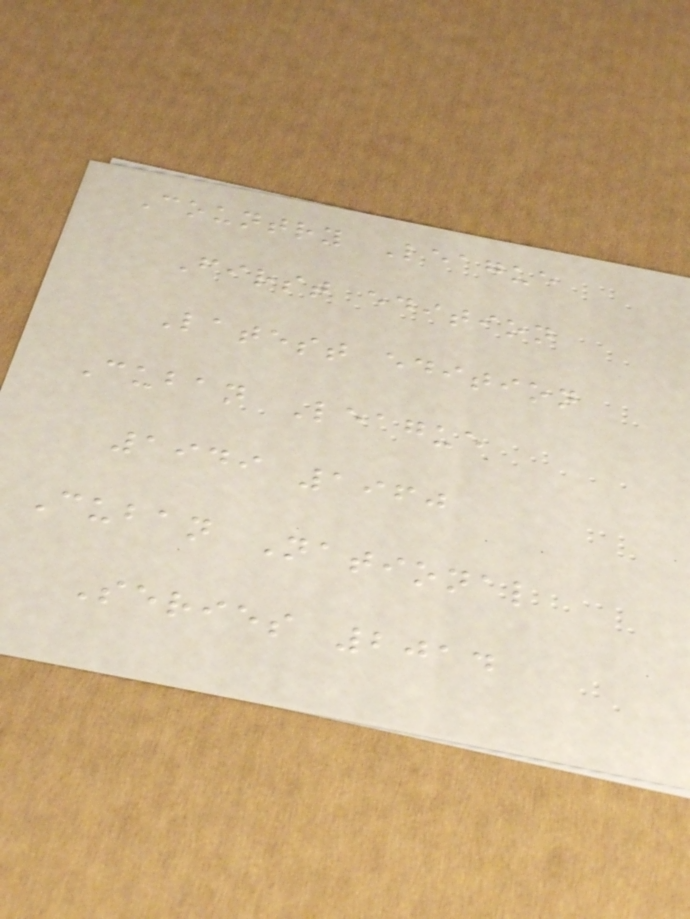Country League
First edition
Latest edition
Cuban League
1949 1960
Cuban National
Series 2014
